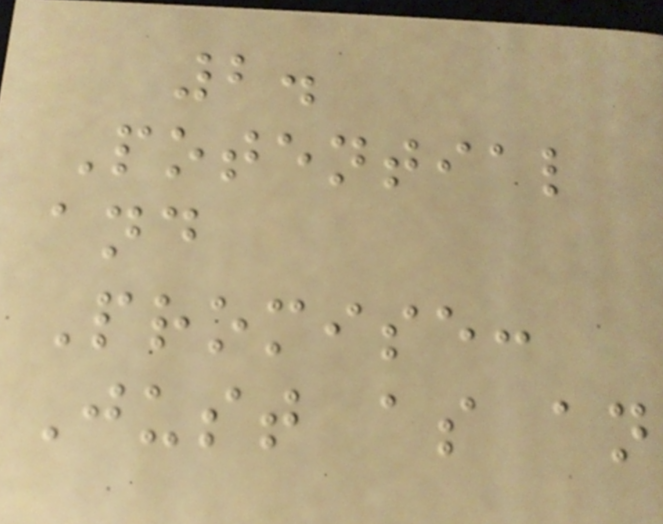2.
Potential
and
Promise:
Just as an
